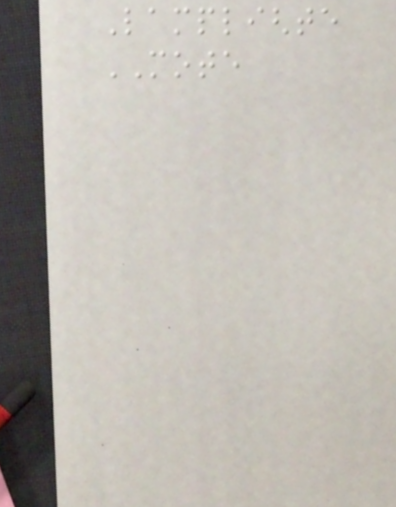Lamplighte
MOTE
